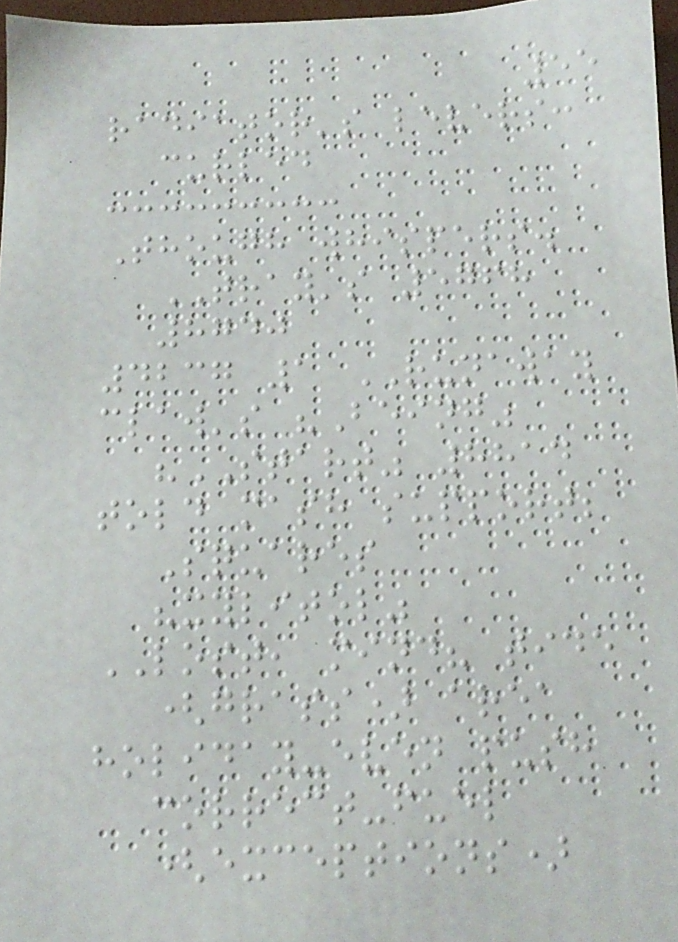55
radiator's levers:
curled
Though whispers.
TRAY's 5768
8740
4237 1 RUNAWAY
claw's "Being"
"START" 8814
told mash support;
Squares
"xylitol"
LOST, mind? tide
(grass) area
holiday-even push
correct-fuel
(exceptions)
